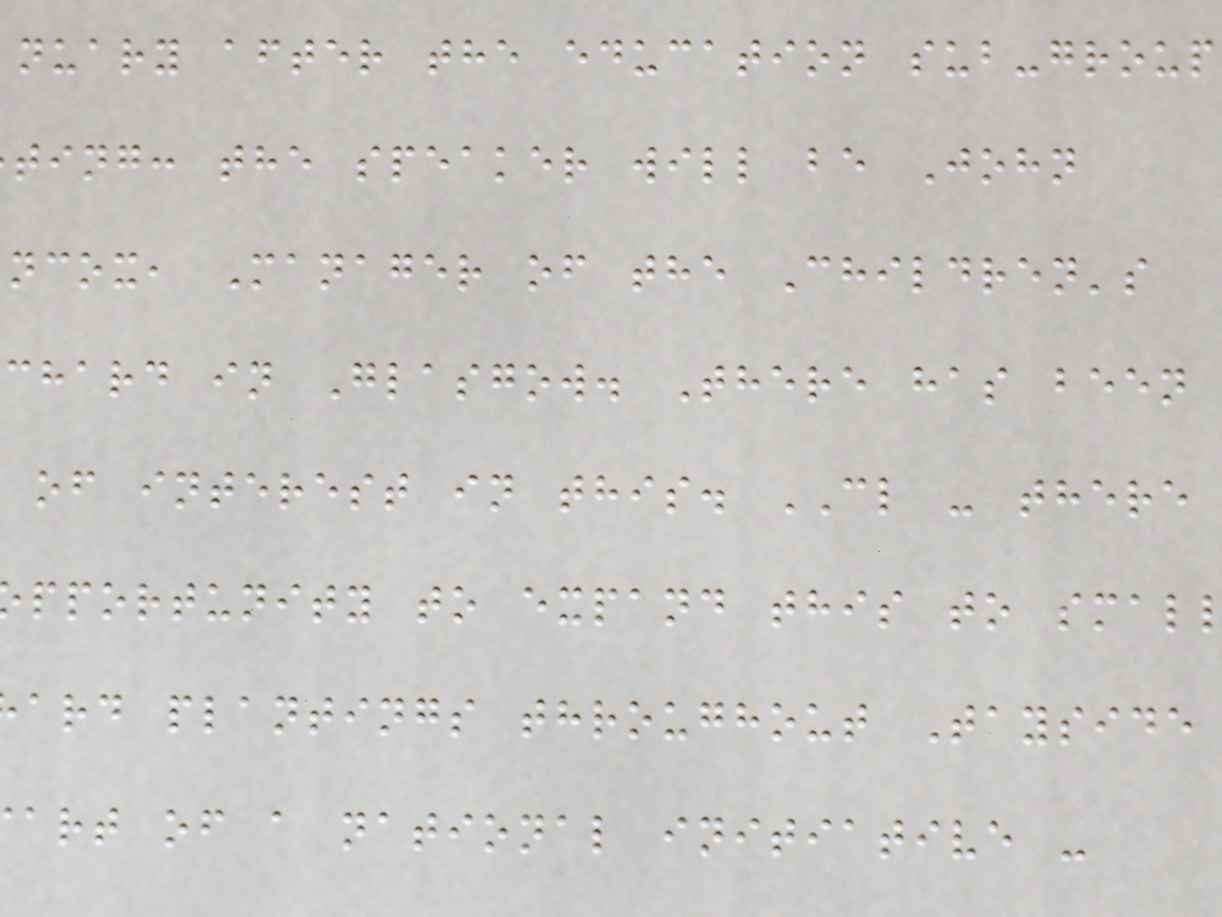nuary after the education sub-group
ting: the speaker will be John
ncox, Manager of the Children's
chard in Glasgow. There has been
of interest in this. CL - there
pportunity to expand this to smal
ard plantings throughout Tayside
art of a national initiative -
